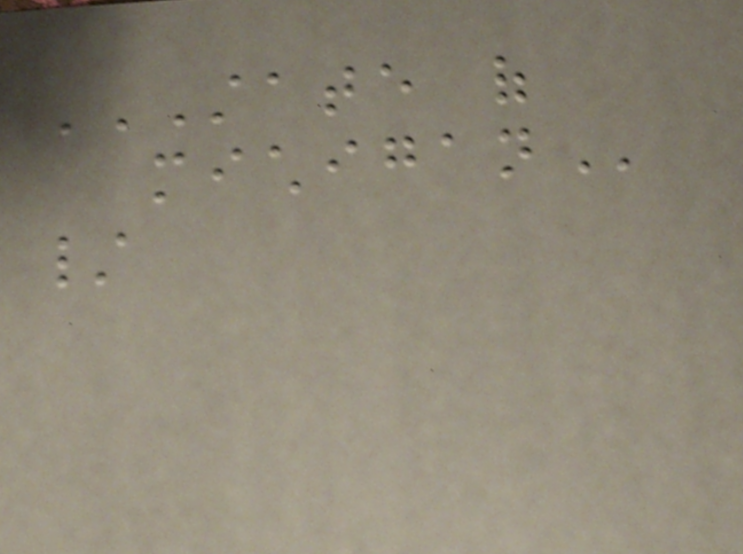STATE OF
MICHIGAN
/
